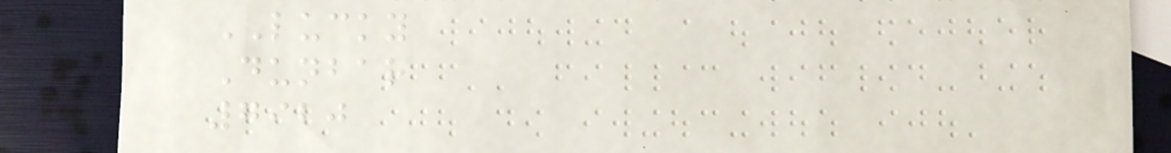LUCKY
Dunbar
7920
